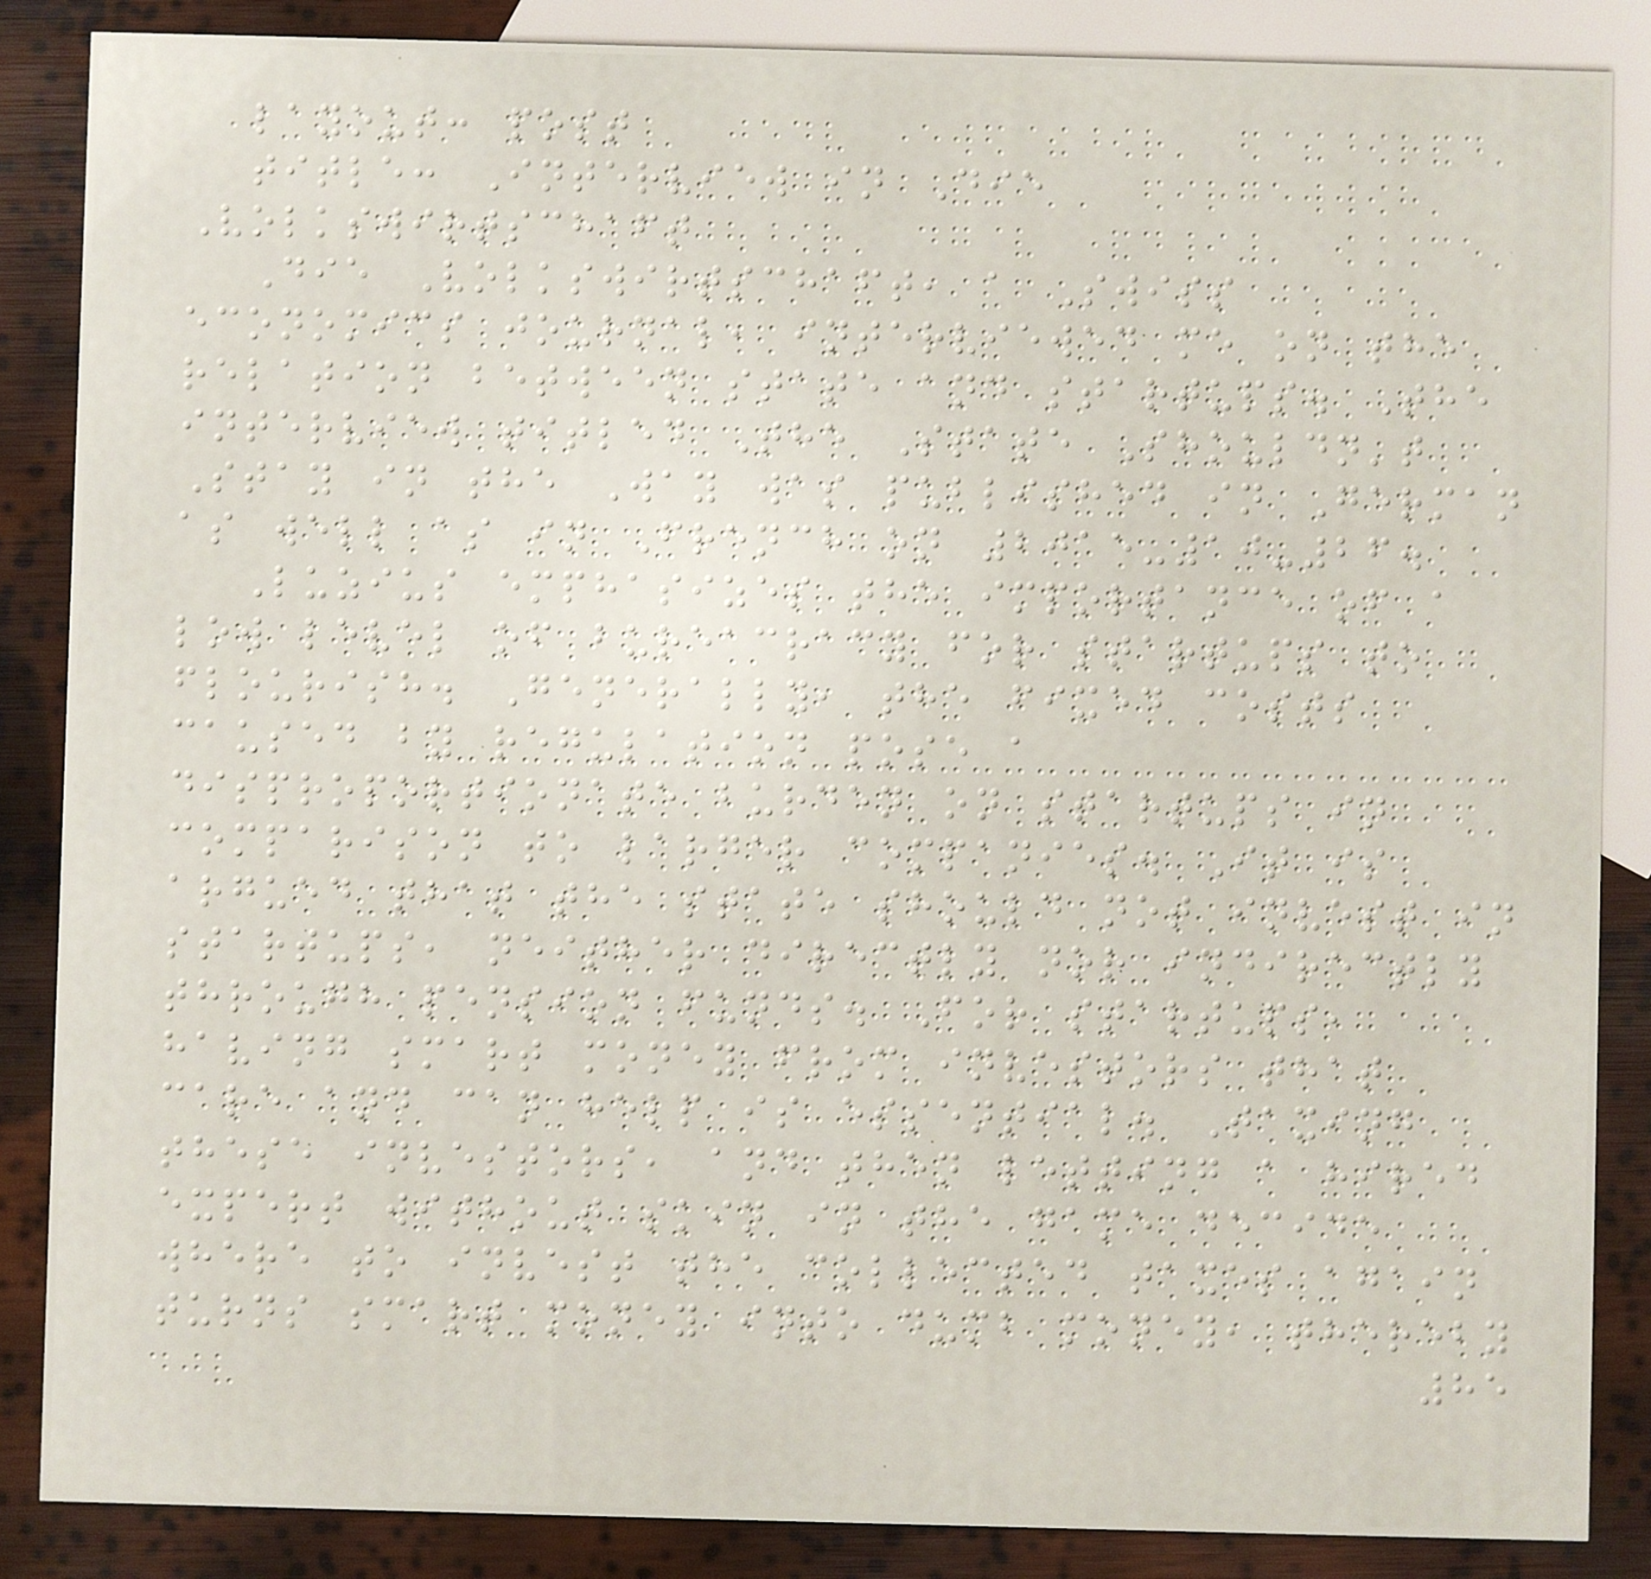layout: post
title: Interview in Die
Volkswirtschaft
Die Volkswirtschaft, a Swiss
economics journal, interviewed me on the
relation between state and startups. The
interview titled The State Shouldn't
Stay in the Way was published in German
as well as in French on 2015-10-26.
Luzius emphasizes the importance of a
low level of bureacracy for startups to
flourish. Generally, the fixed costs
caused by regulation pose a
disproportionate burden on startups in
comparison to larger companies. It is
argued that the state should not invest in
startups, neither directly nor indirectly
through pension funds. For startups,
having smart money from investors that
care and can help is essential. Taxing
these investors, and then letting a hired
expert without skin in the game decide
where to invest the collected taxes again
turns smart money into dumb money, thereby
85
